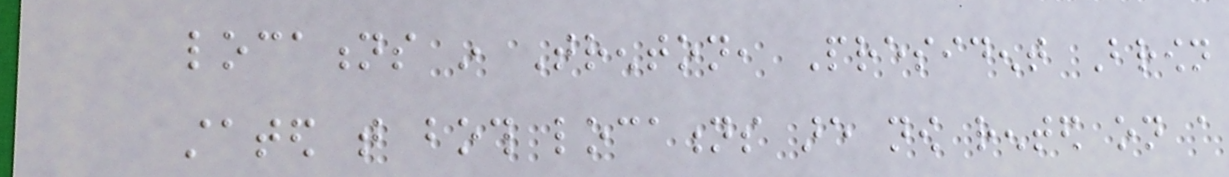locations in Trenton, President Brown
stated that both locations are now rented on a
